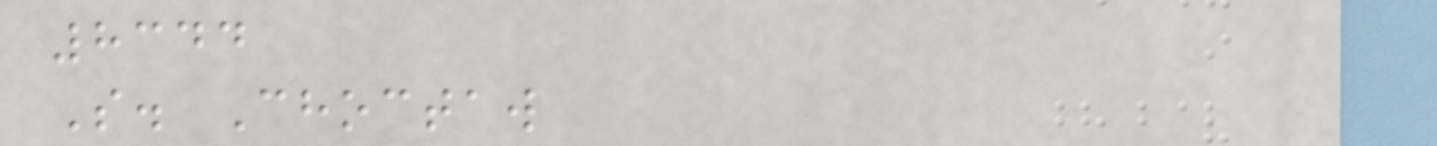8344
S. Choctaw
